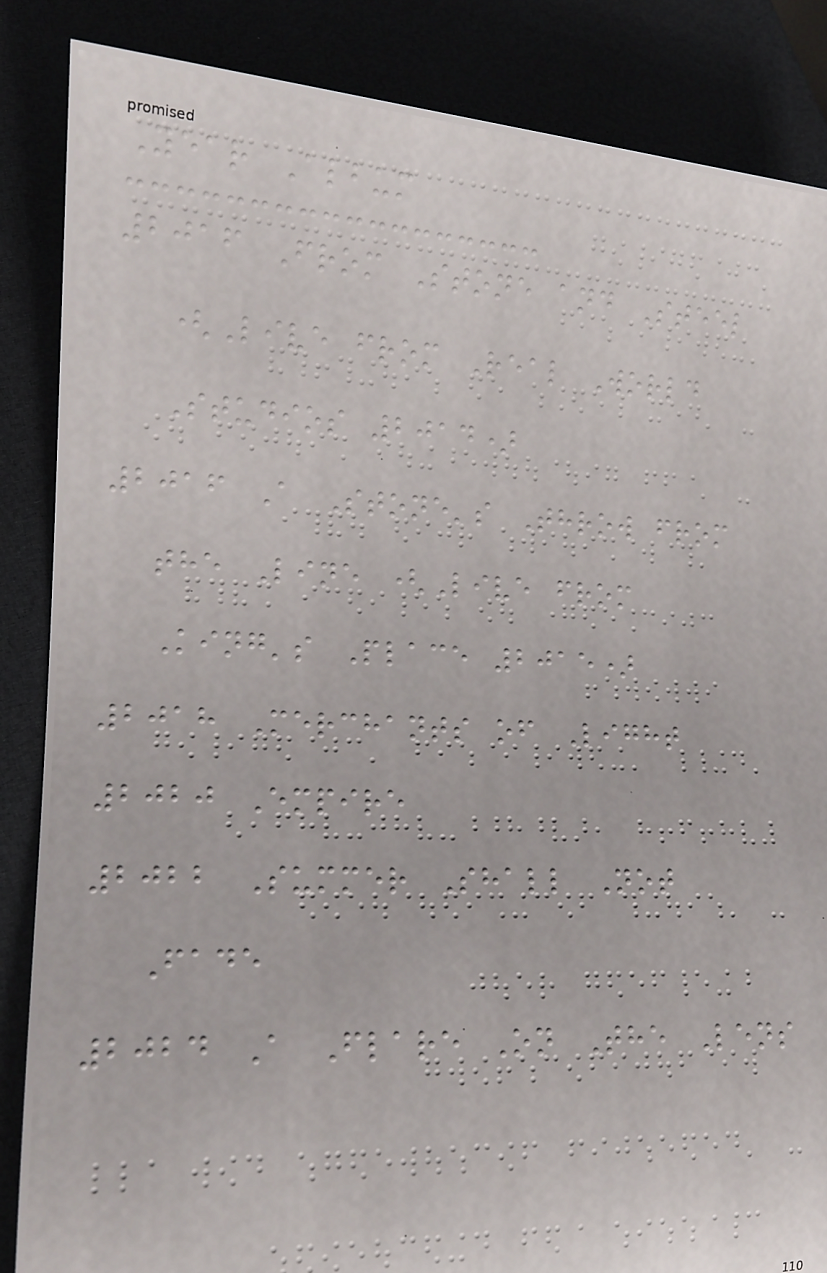Year Album
2016 From Stone and Steel
(Live from Real World
Studios 2014)
2016 A Stone's Throw from
the Line (Live from
King's Place 2015)
2018 Merchants of Light
2020 Empire
2022 Summer Shall Not
Fade
2024 A Flare On The Lens
